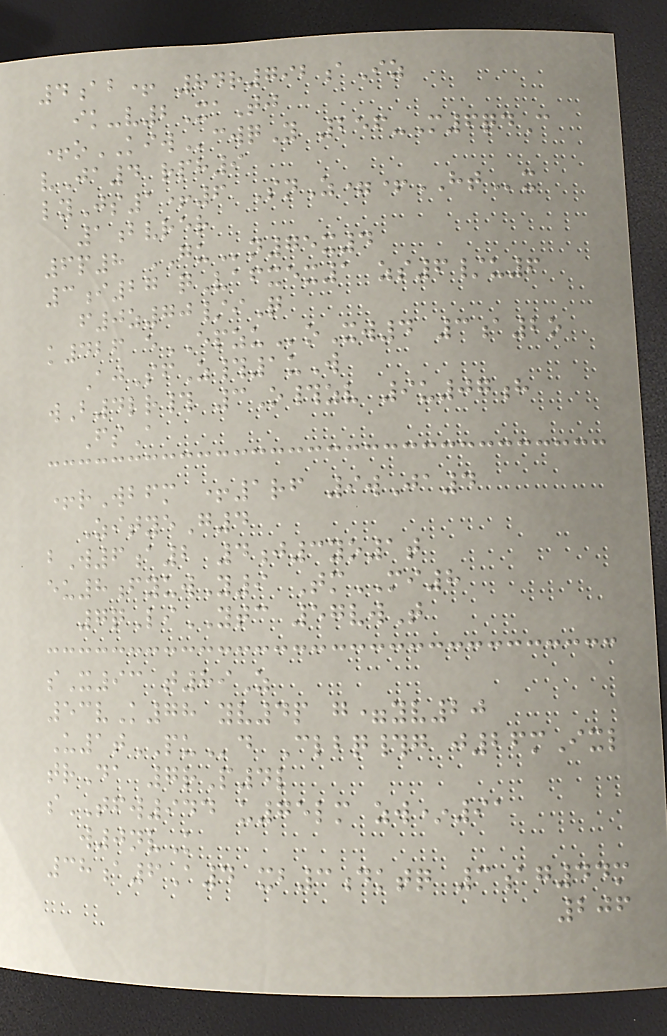4ab+ 84r792aIz
ik-v2XaTj
+oKIWcwqY 256-M6qdC
vJa4 rph9
lyJs1+6 SnZ=+HTx
1bvrer
6p8 GUn75x4
3i27 qVafxex1 zs6/u6
f0z70/iQ
k426 eEPZUoXw4 3a2o
AjSfZ#1uW
wB4lr# 3O#zv 9u07h
FsA
+rWbfm +1rf 9wJa4
ZityeG4
bW6a2 4j3yo1t
eu8fyuwY9 TmMI8
7qLiYTC 57vwT
sX93 t89Z
53vK78 yv4p g=yv20
U1tPUd Clbq#g j26mIxl
trDa 7rP4l
sTFW944 u75lm zw*91
w0nvK
38a6A4 xb3dktq 3ag44m
206
